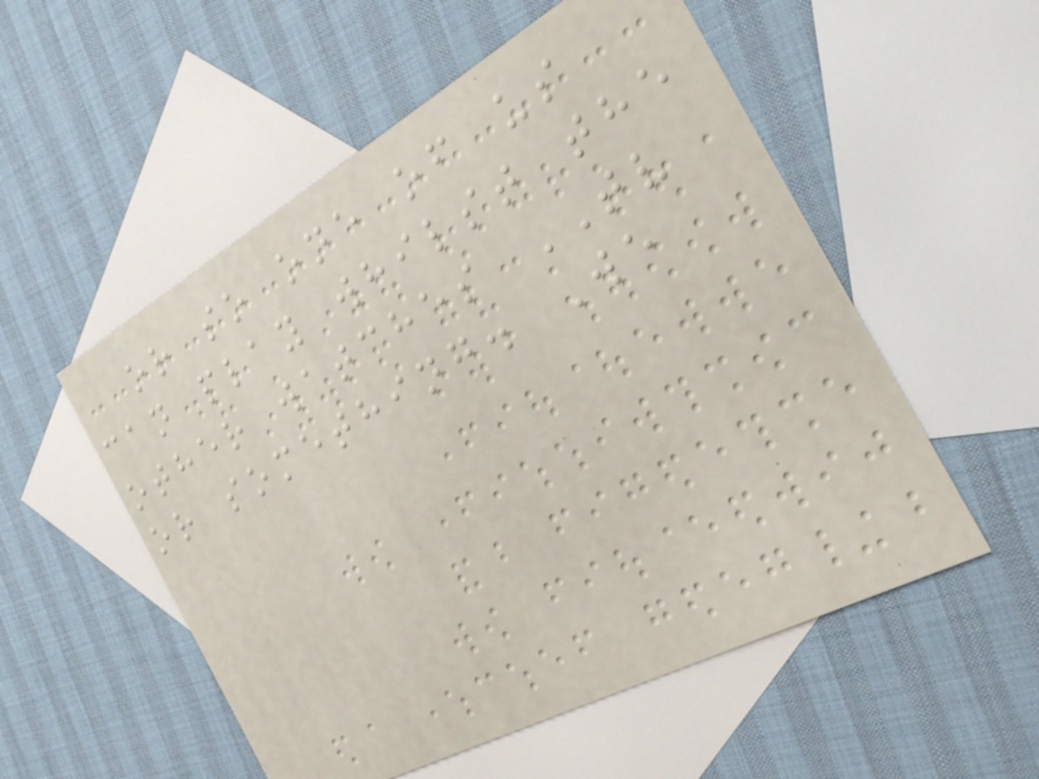or so one of us
can play whilst the
other watches TV
or something. We
